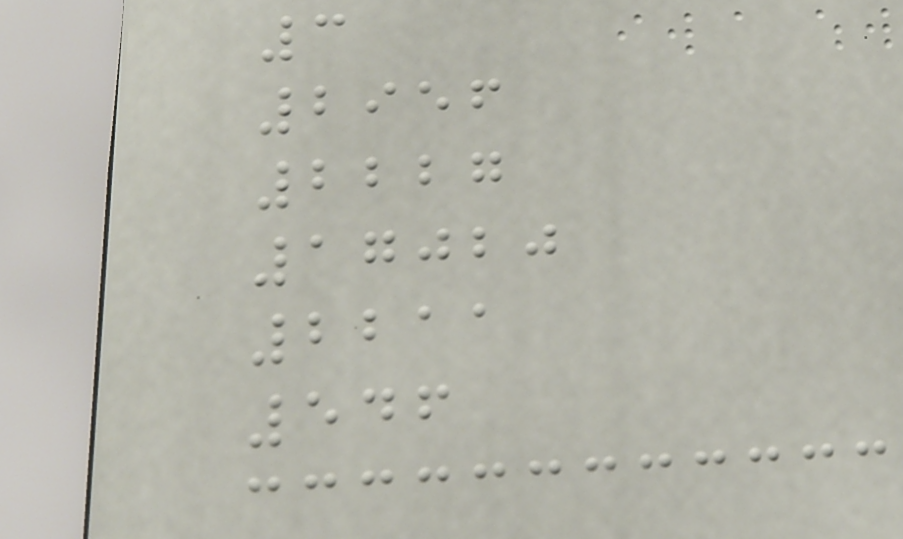3
2956
2227
17020
2211
546
